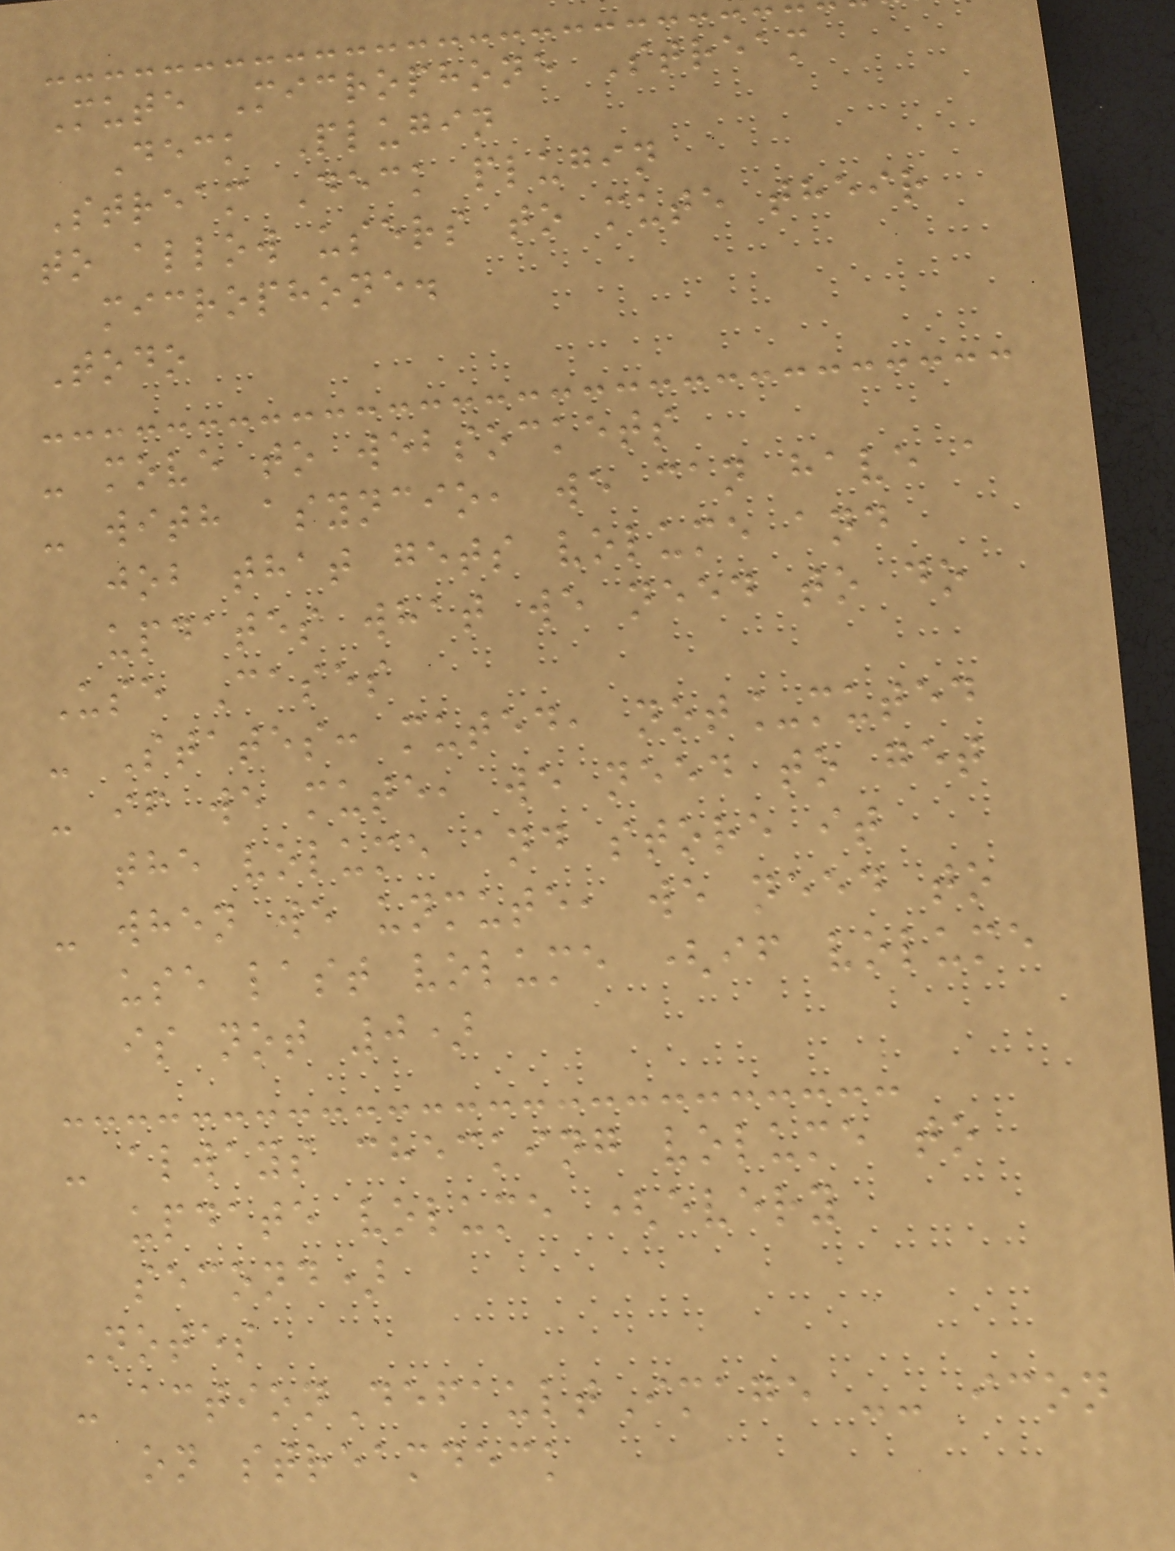Mute Microphone Stream
Deck Plugin
Stream Deck plugin
to allow users to mute their
microphone.
Todo
- move to websockets
- with asyncio, we can have a
job that gets volume and
updates what we need to do
Use Cases
- States: muted, not_muted
- if we mute, we need to get
the volume and store it
- when we unmute, we need to
use last volume (if volume
is not 0)
- always checking volume to
update volume (every
second)
Notes
- actionDefaultImage -- icon
on streamdeck
